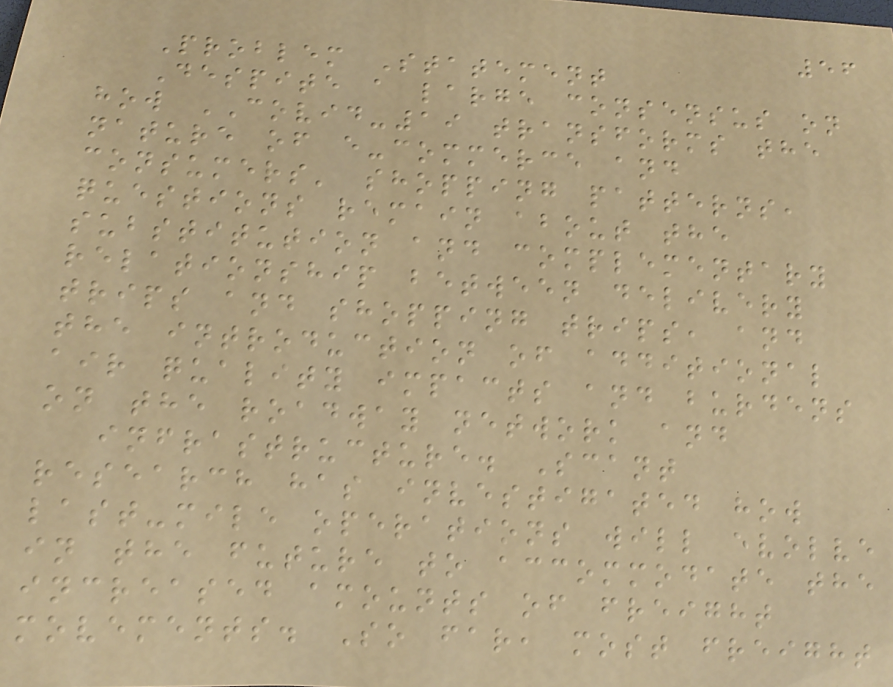56
Problem Statement
Despite a large consensus on
how COVID-19 transforms the
nature of e-commerce and
consumers' shopping patterns,
questions remain about the
substitution and complementary
relationship between delivery
trips and shopping trips, and
the introduction of additional
air quality impacts and burdens
on the roadway network and
infrastructure. Scant
research has investigated how
last-mile operations will evolve
in the future to accommodate the
increased amounts of freight
movements. So far, most freight
